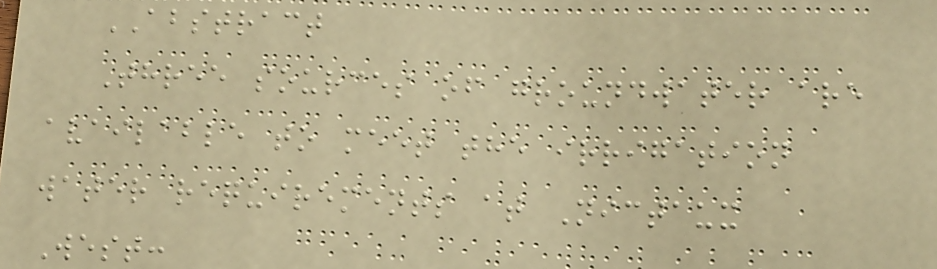ABSTRACT
Three sources of groundwater are
available to meet the irrigation
water requirements at Nictaux
West:
